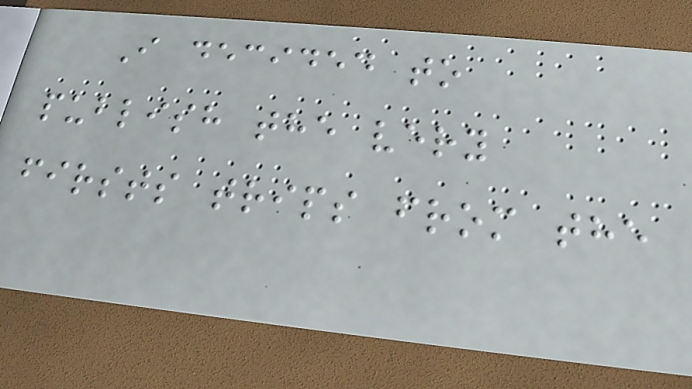I decided to
publish the very
firsts trips from the
